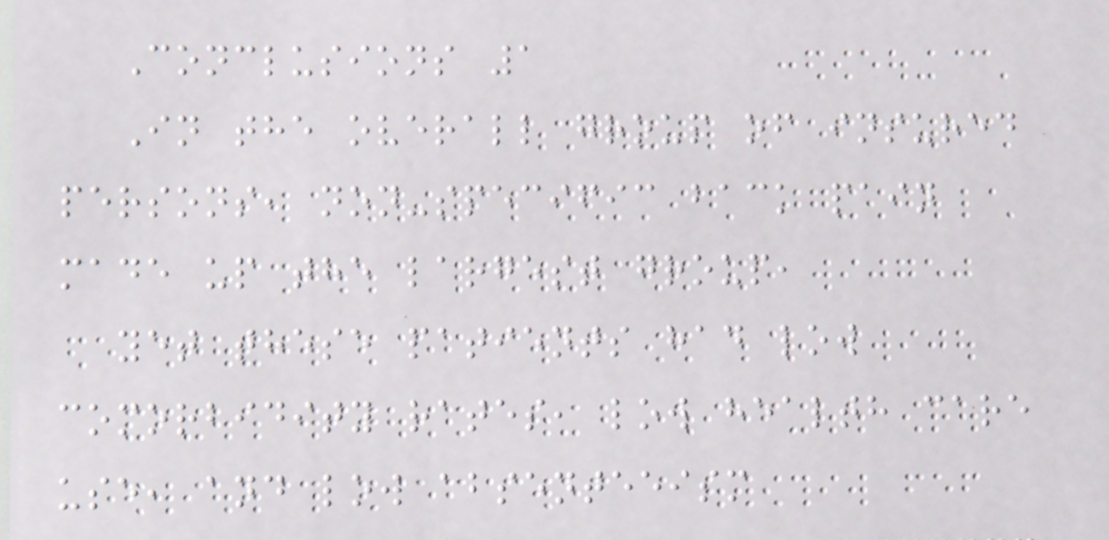Conclusions 1
In the overall group of insured
persons, non-specific back pain
made up the largest group,
yet these patients had low
comorbidity rates, low health care
use, and low absenteeism
